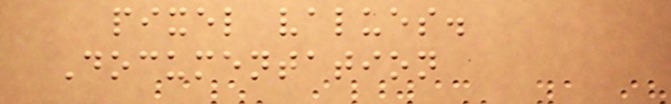pixel values.
Documentation
